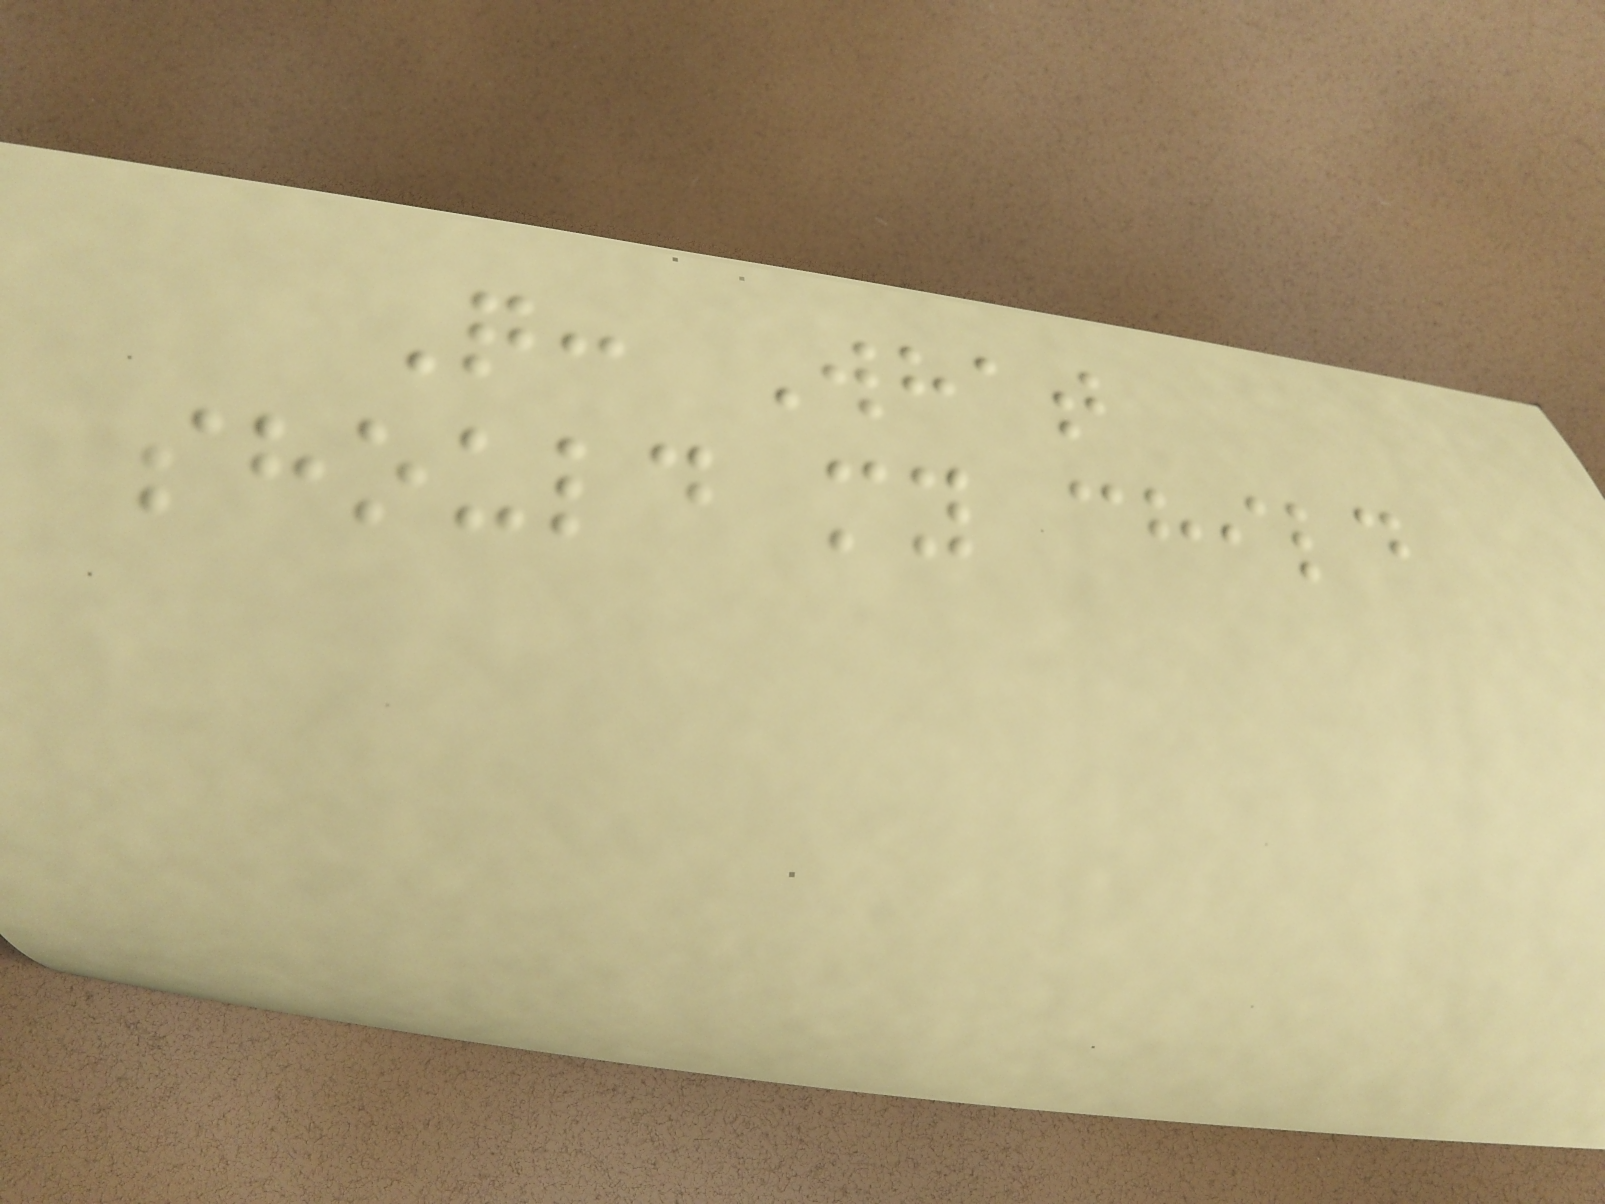Q: What
should my child
